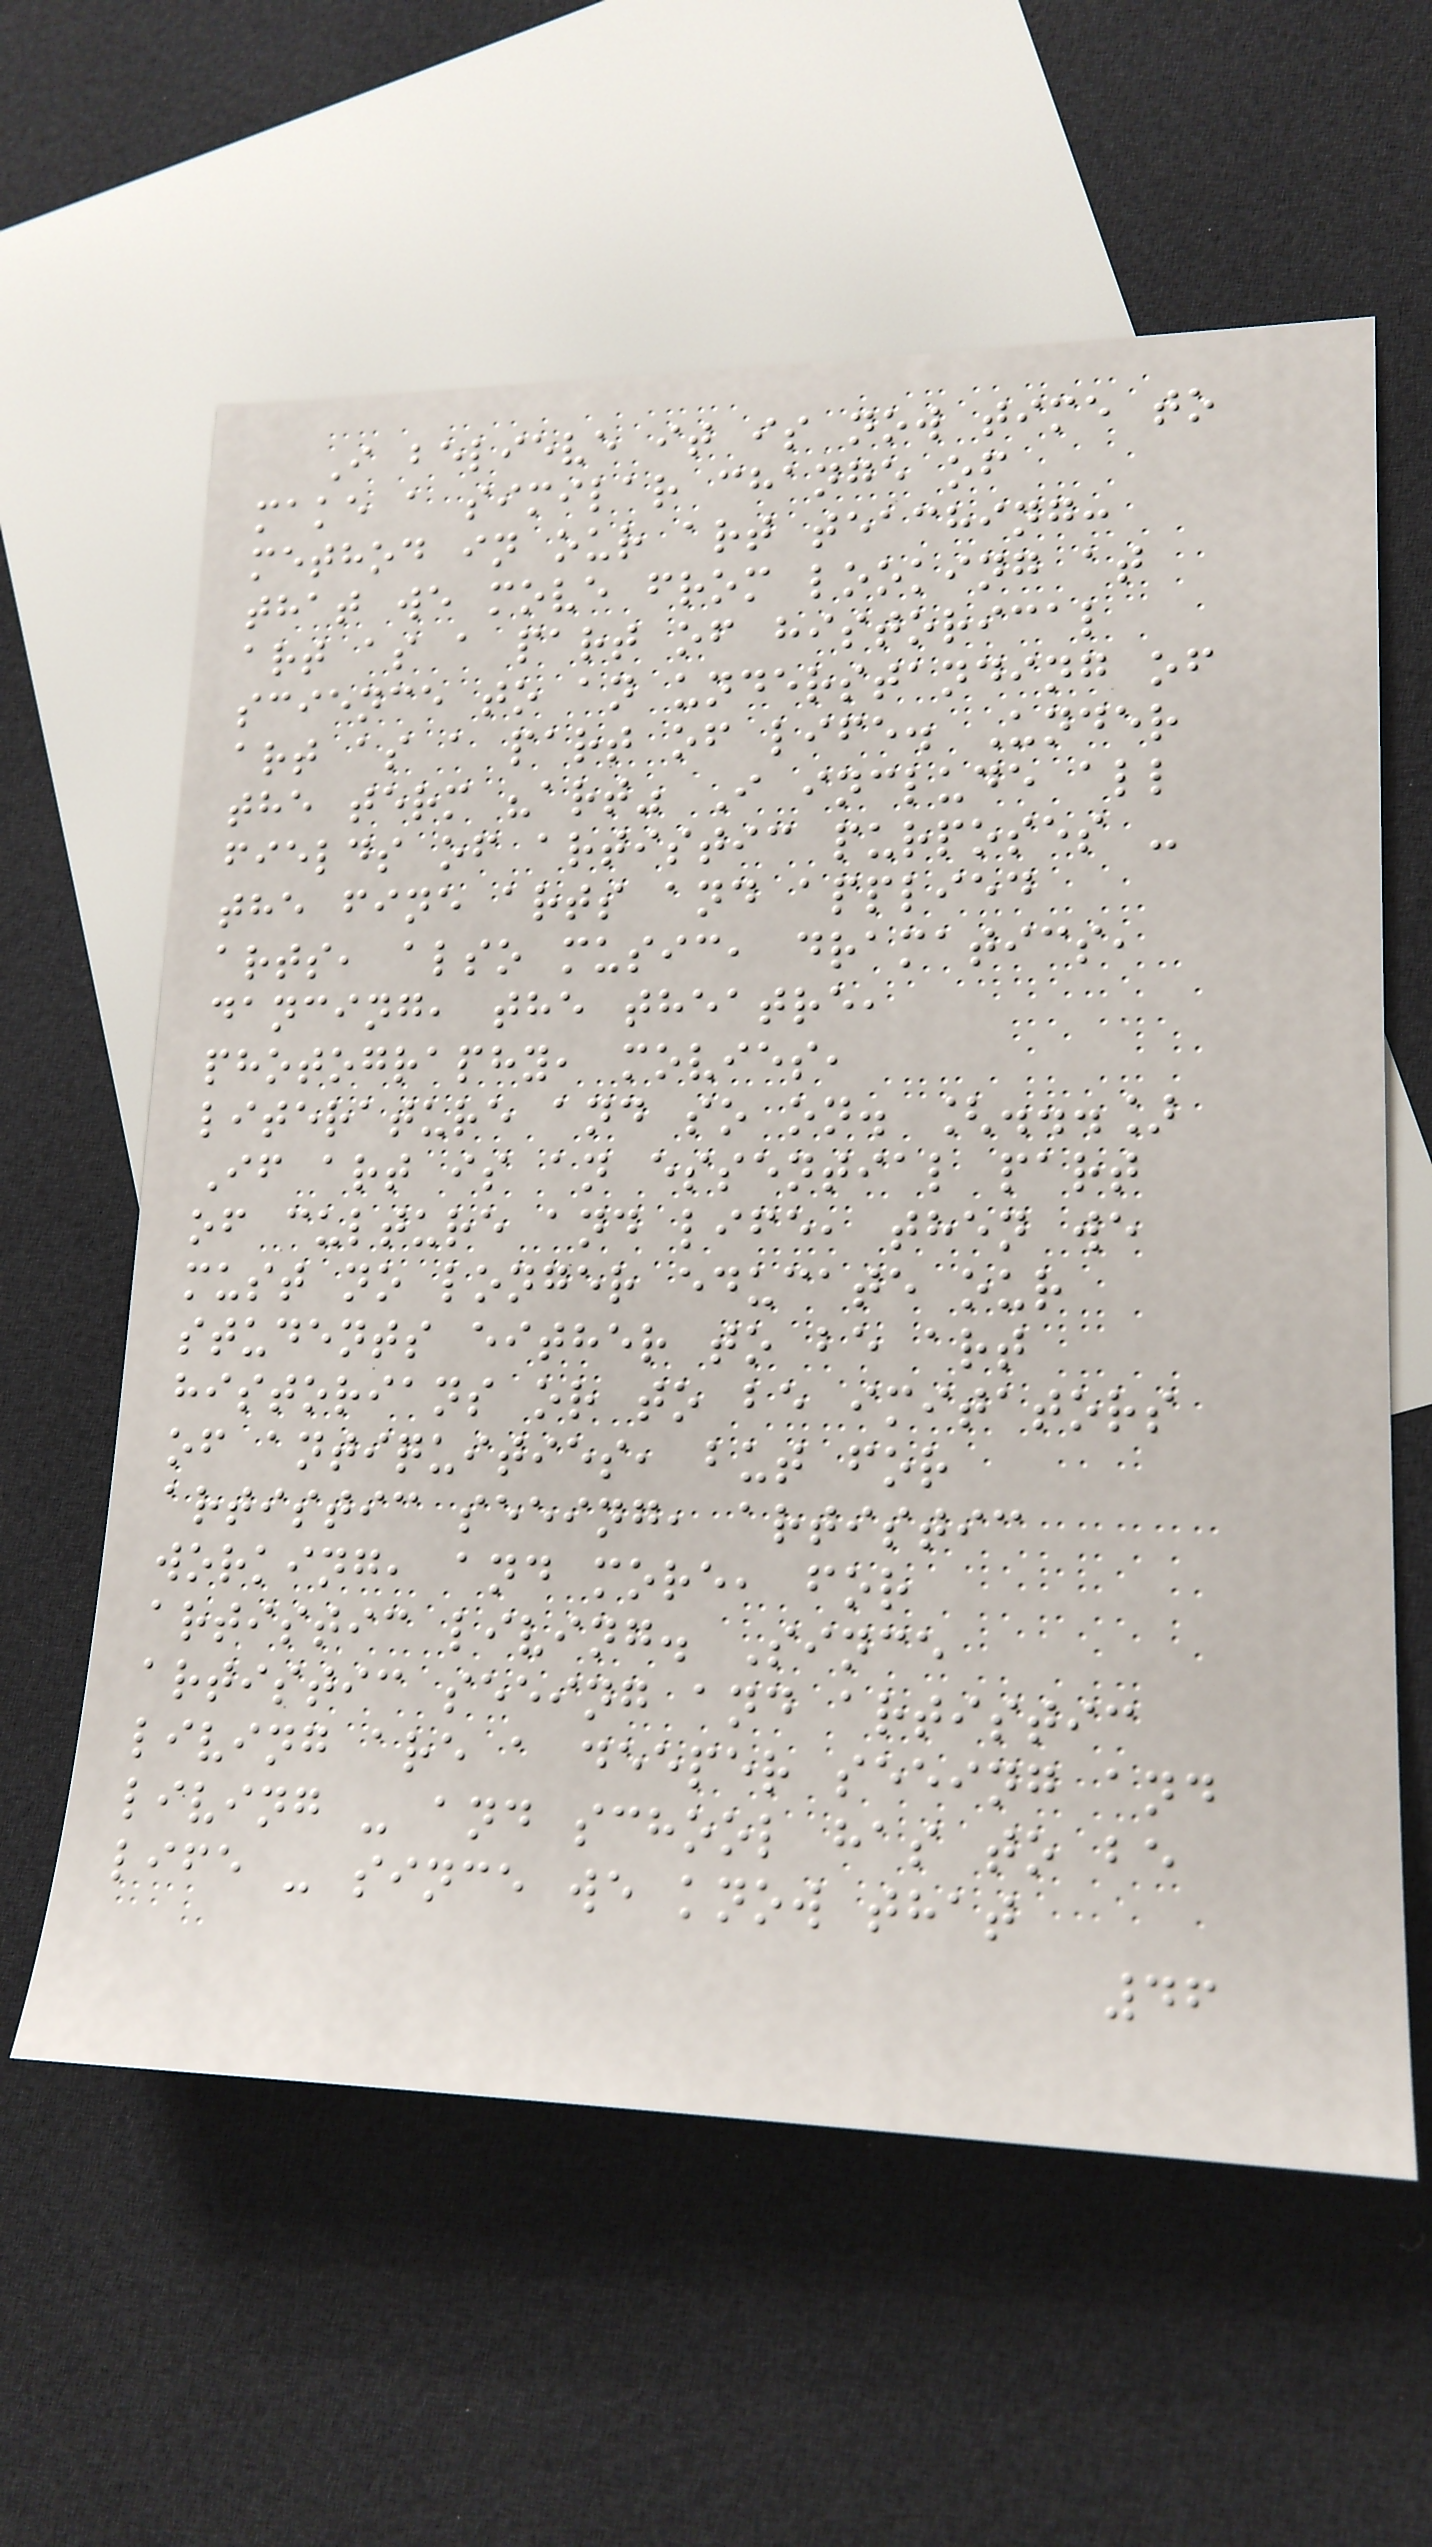I believe it is now time to
make a similar change of
method in our art teaching:
that we move from looking at
art as a part of historical
science to an understanding of
art as a part of life. Under
the term "art" I include all
fields of artistic purposes -
the fine arts and applied
arts, also music, dramatics,
dancing, the theatre,
photography, movies,
literature and so on. [...]
If art is an essential part
of culture and life, then we
must no longer educate our
students either to be art
historians or to be imitators
of antiquities, but for
artistic seeing, artistic
working, and more, for
artistic living. Since
artistic seeing and artistic
living are a deeper seeing and
living - and school has to be
life - since we know that
46
